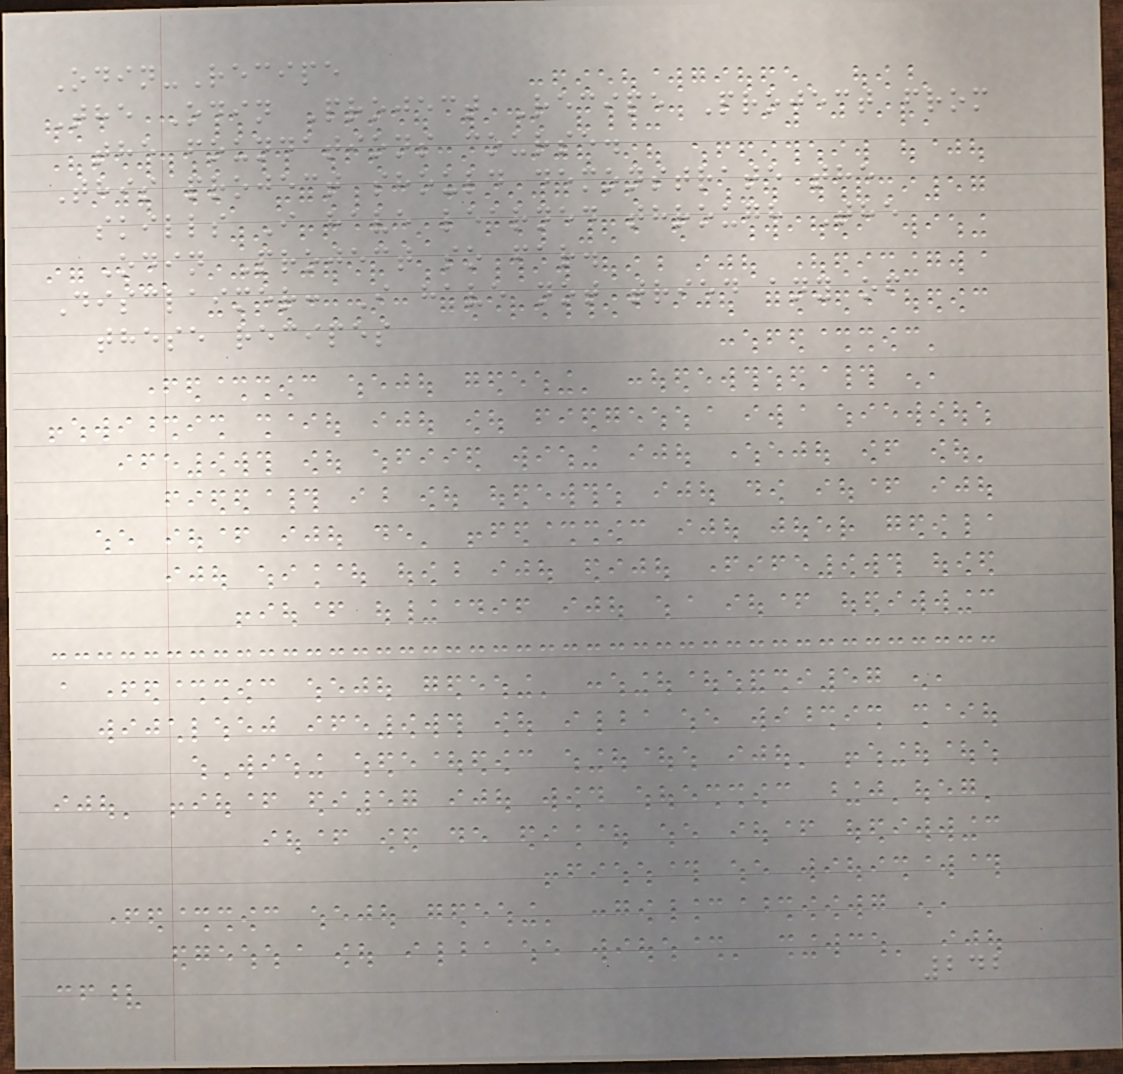Odin-Recipe
The Odin Project Recipe Project from
the foundations course.
This project should demonstrate the
skills I have learned through The
Odin Project so far.
Disclaimer: I have not tried any of
these recipes
242
